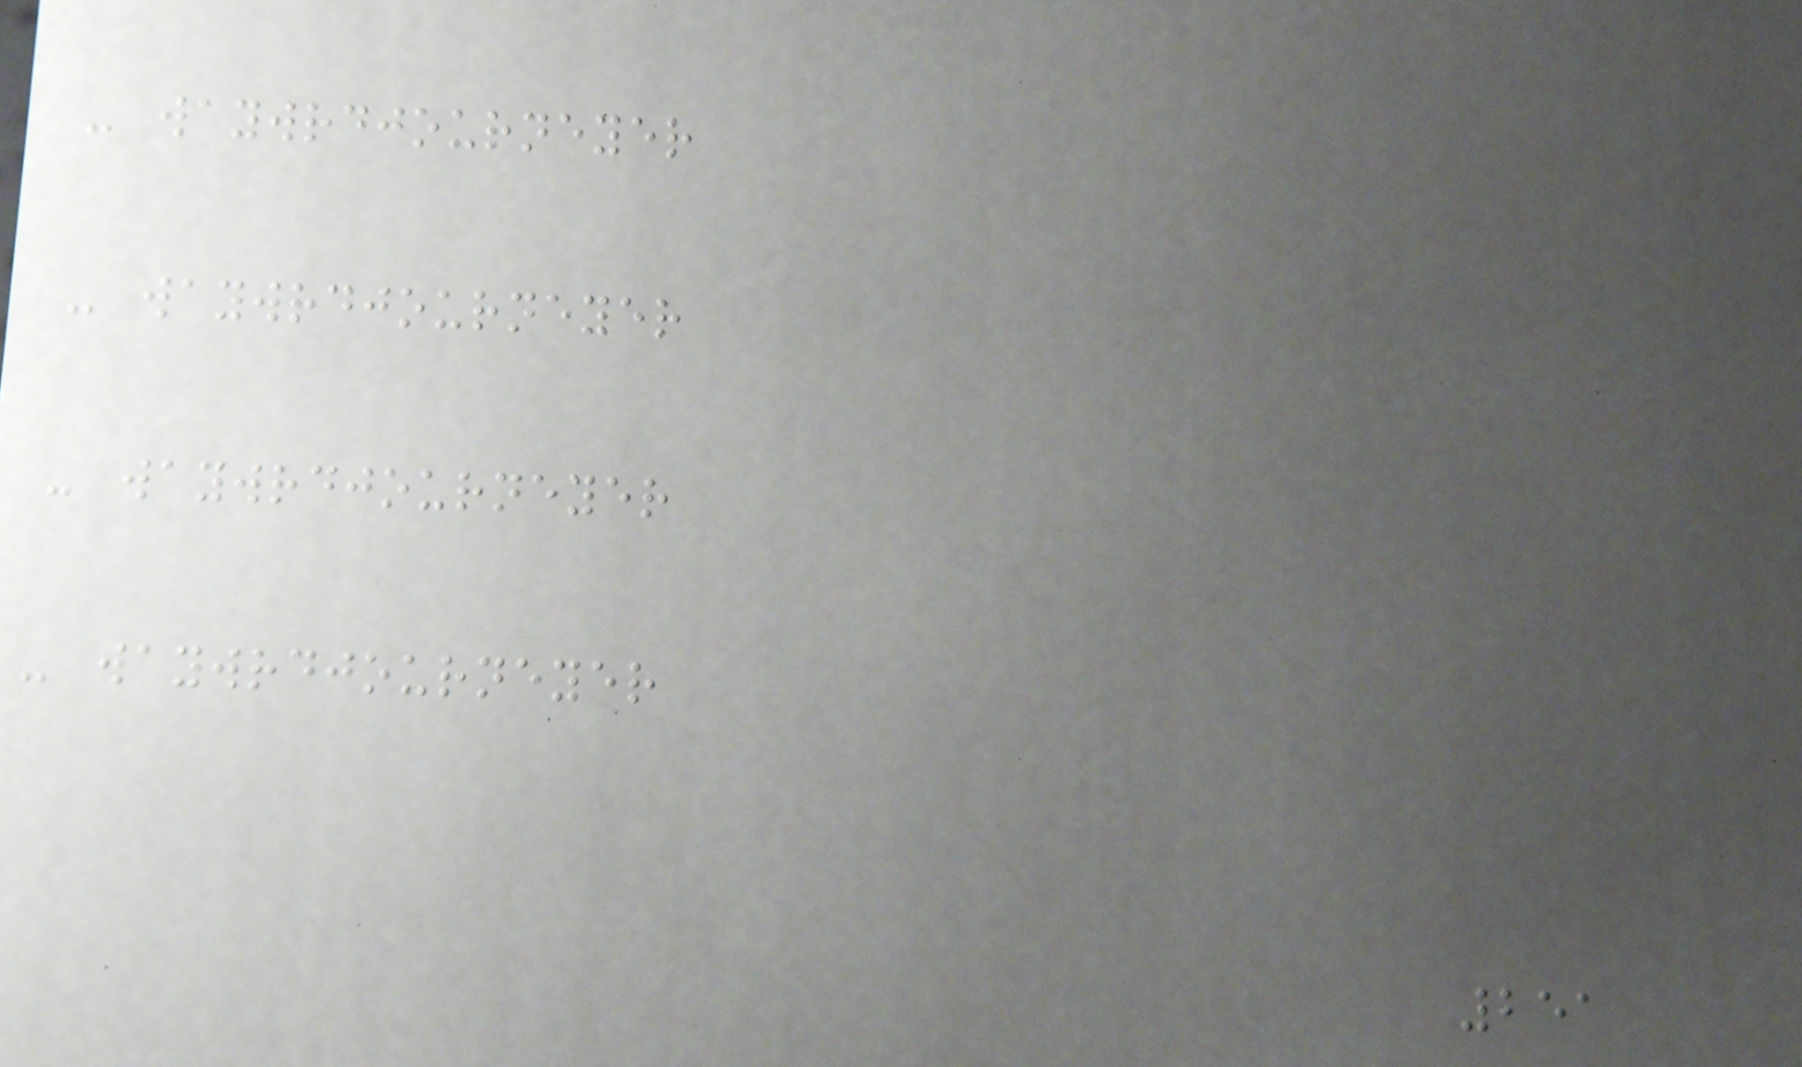- waywrdjourneyer
- waywrdjourneyer
- waywrdjourneyer
- waywrdjourneyer
251
